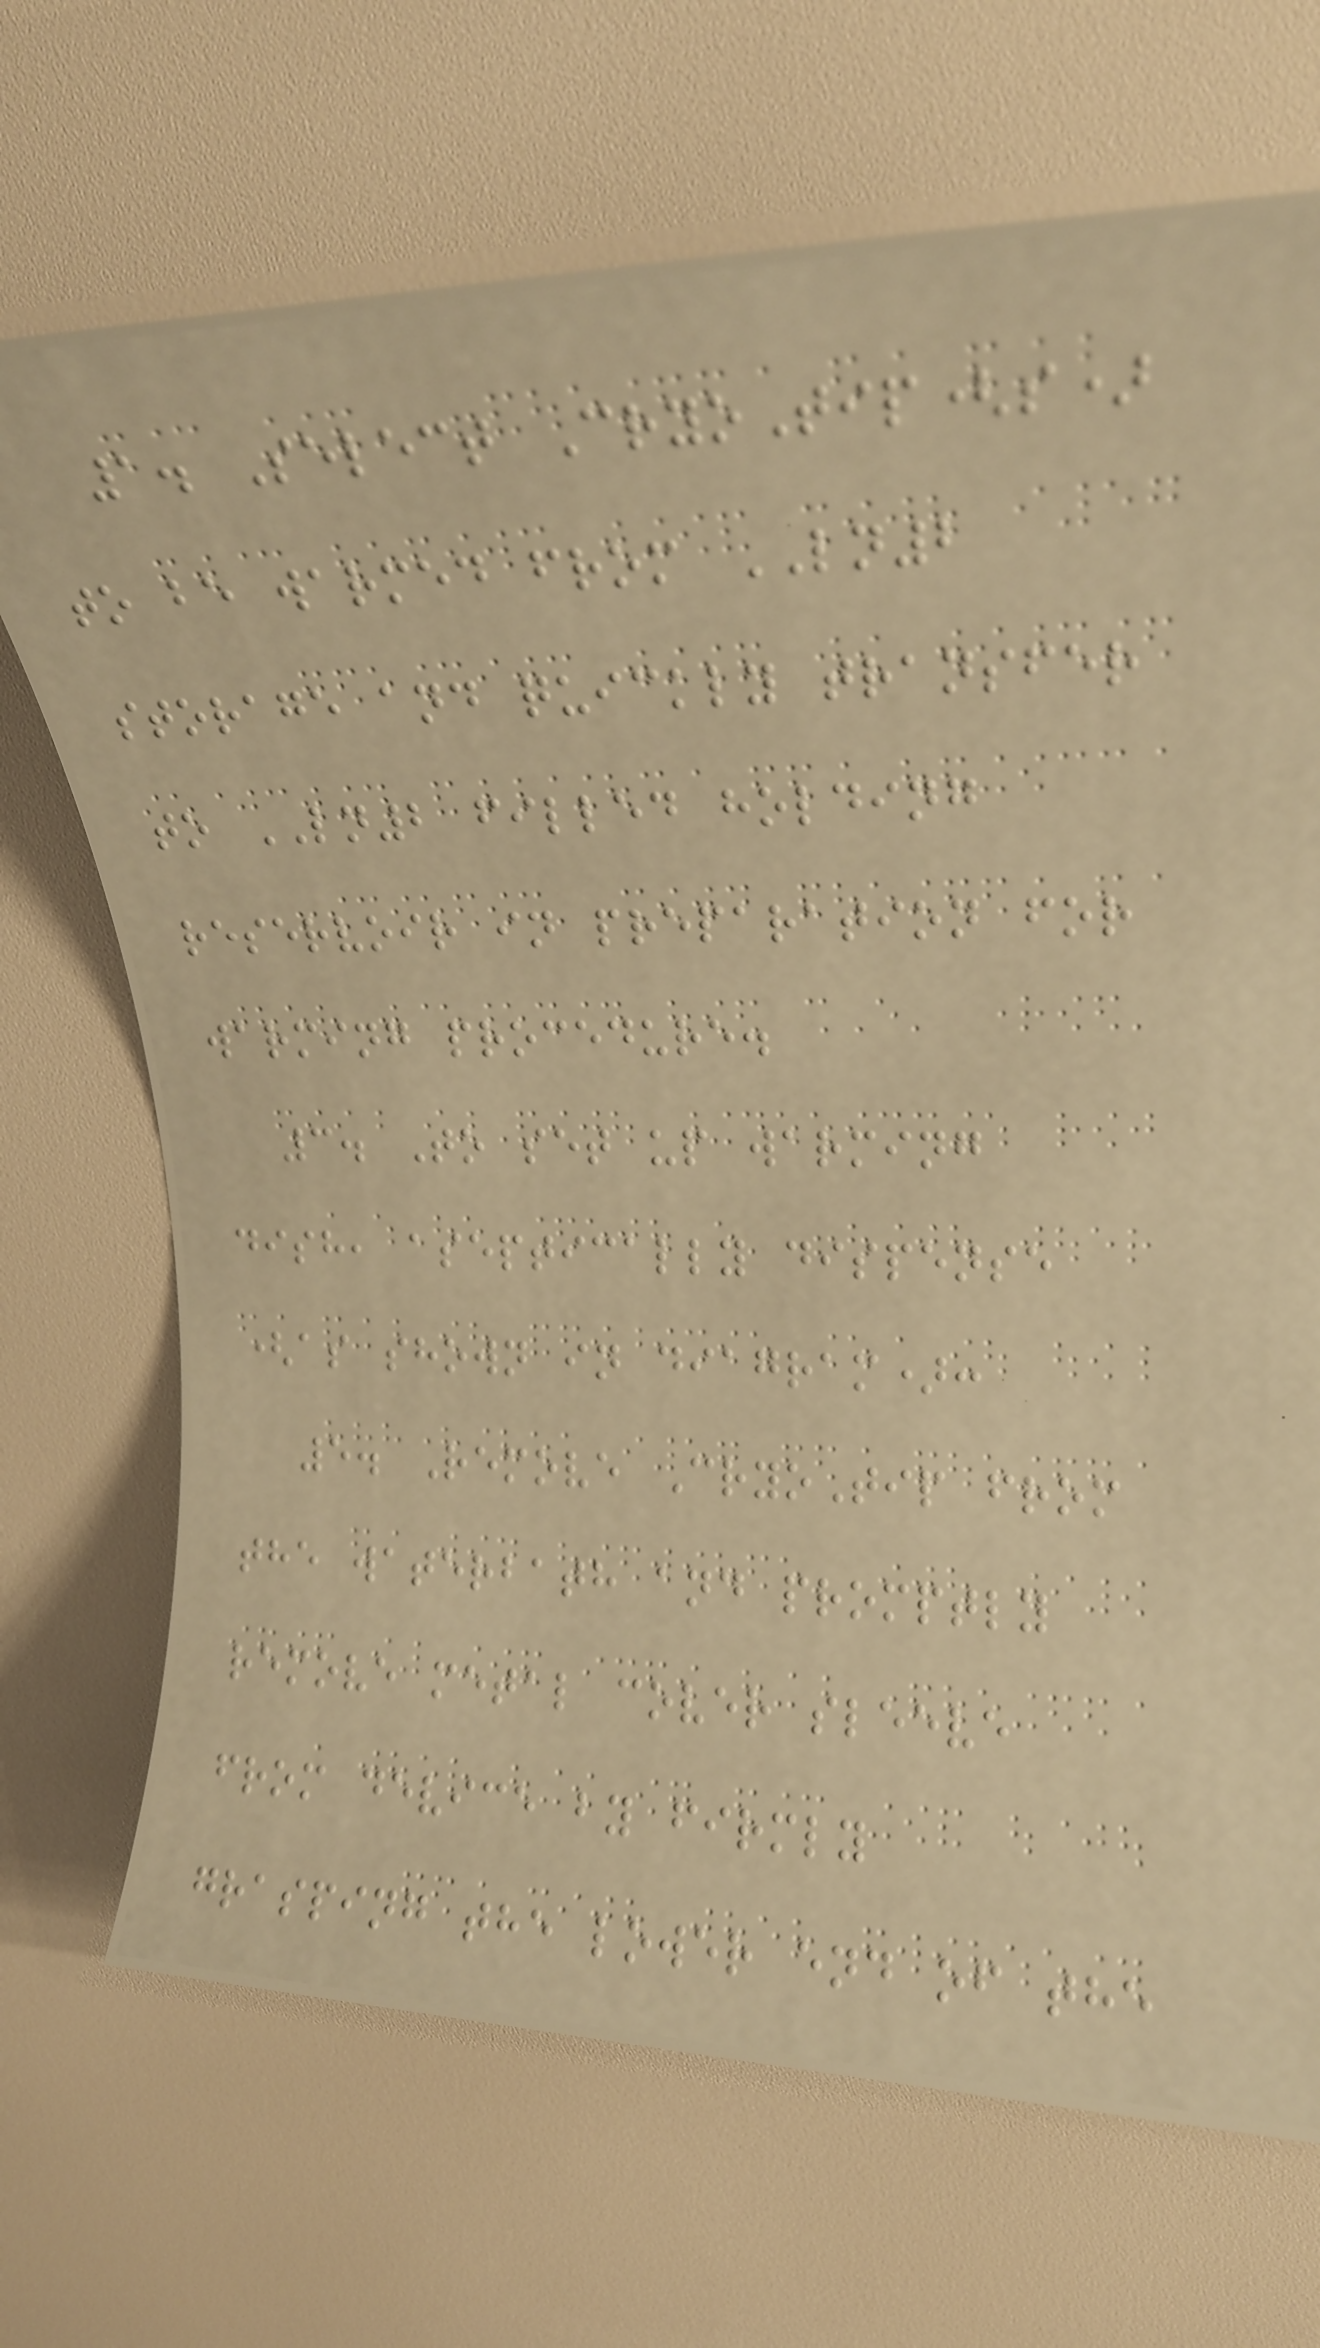1. Select CryoTip(s)
to be warmed from LN2
storage and quickly transfer
to LN2 filled holding
reservoir in preparation for
warming procedure.
3. To set up warming
dish, aseptically dispense
(as shown in diagram):
5. Remove CryoTip from
the waterbath and promptly
remove metal cover sleeve
from device by firmly
grasping the lower end of the
